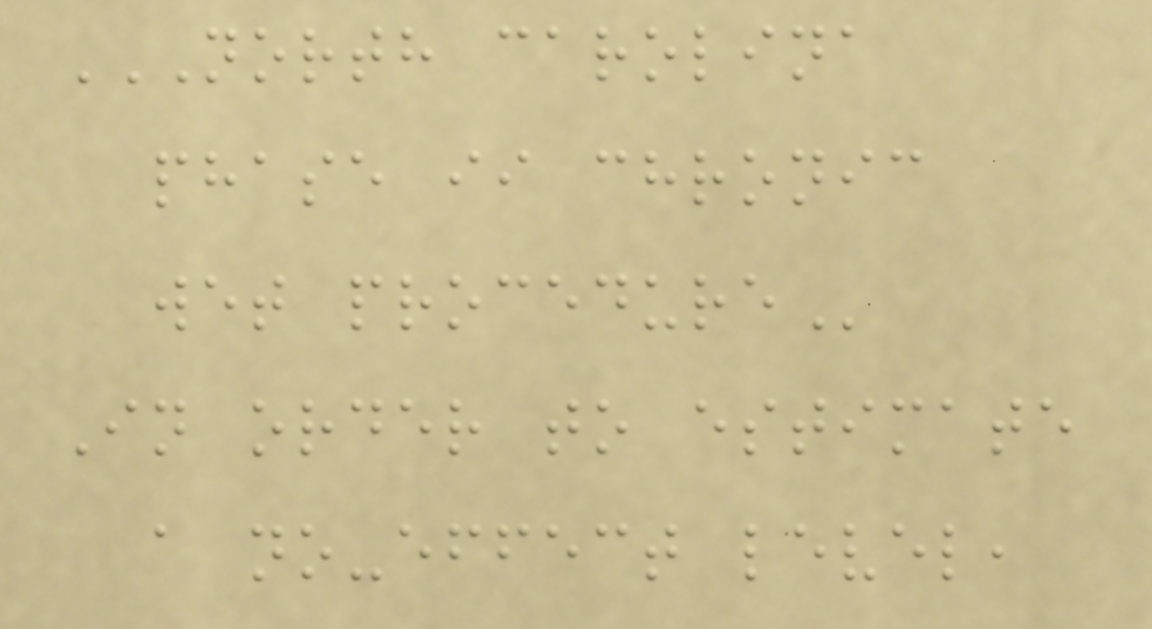NORTH CAROLINA
PHASE II CHRONIC
WET PROCEDURE
In order to estimate
a no-effect level,
